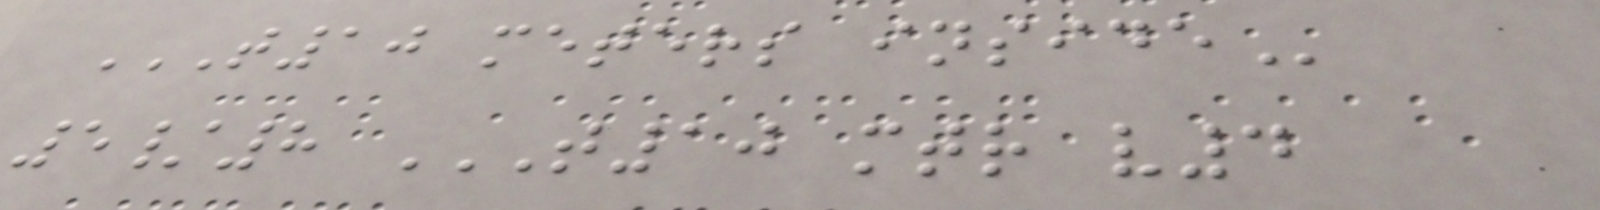T10 METERS INSIDE
5/8 T10 MTR V4
